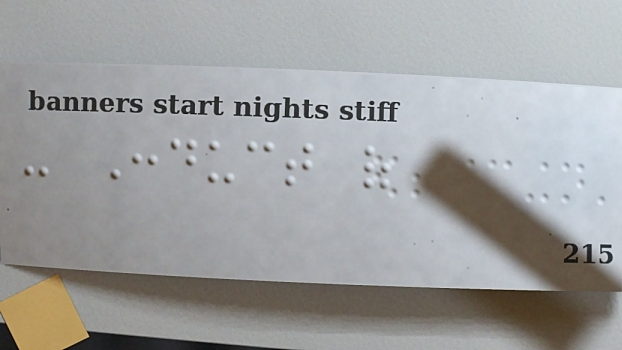- Conduct of
